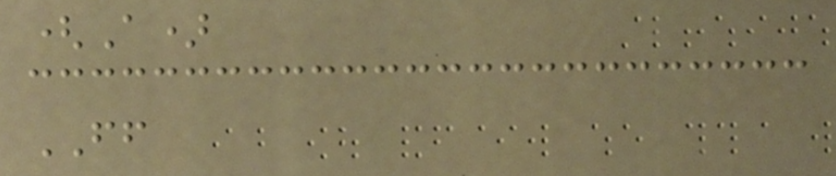(A)
FF
